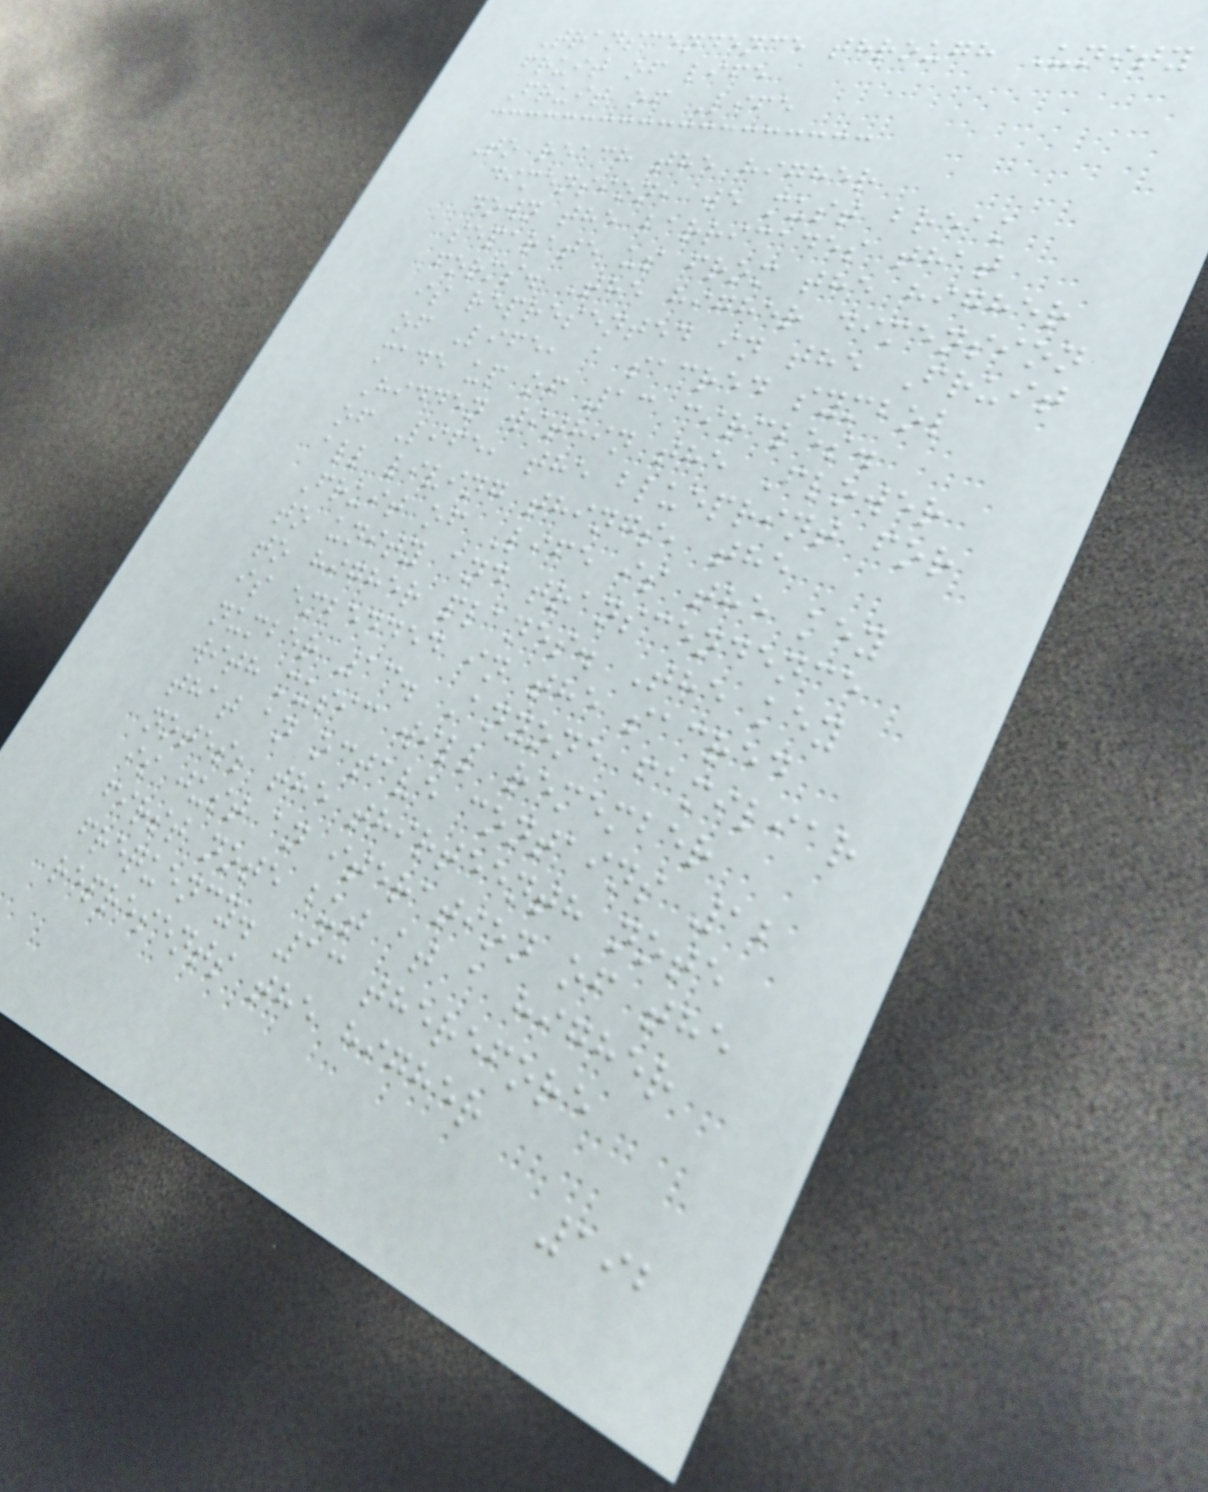Transcendence through Unity
fruit of life
Fruit of Life
To reach the higher
dimension, we must break
down the barricades that
separate us from the higher
forms. The higher dimension
is represented in the Fruit
of Life, a sacred symbol
made up of 13 circles.
Hidden within the Flower
of Life, the blueprint for
all living things, the
Fruit of Life is the key
to unity and transcendence
to higher planes. The key
is embedded in the sacred
number 13. Anyone familiar
with music will remember
that an octave contains 12
notes; the thirteenth note
is just an iteration of the
first note but at a higher
frequency. 13 therefore
represents the higher
192
